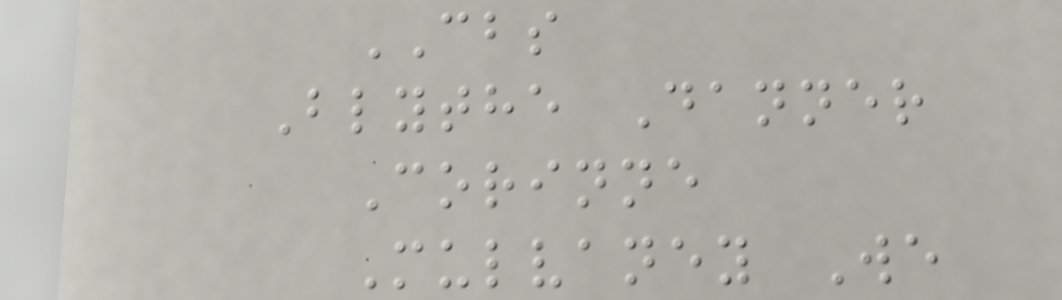CBS
Blythe Danner
Corinne
Mulvaney We
